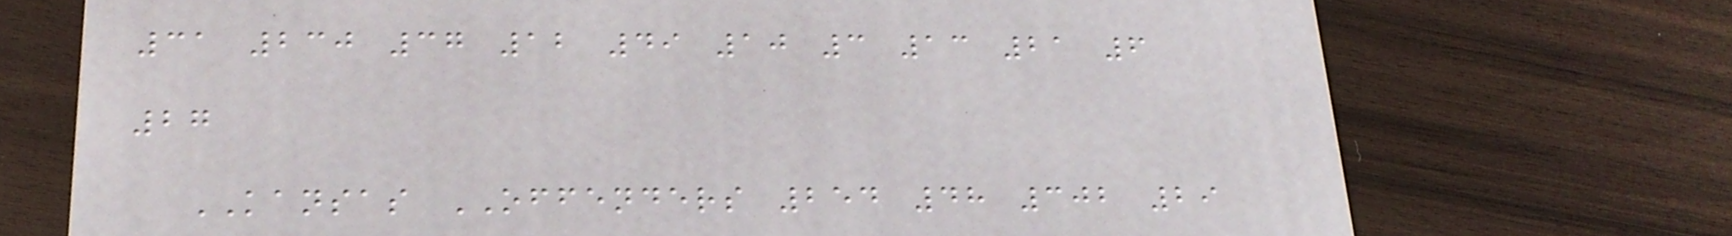31 230 37 12 49 10 3 13 21 6
27
KANSAS OFFENDERS 254 48 302 29
